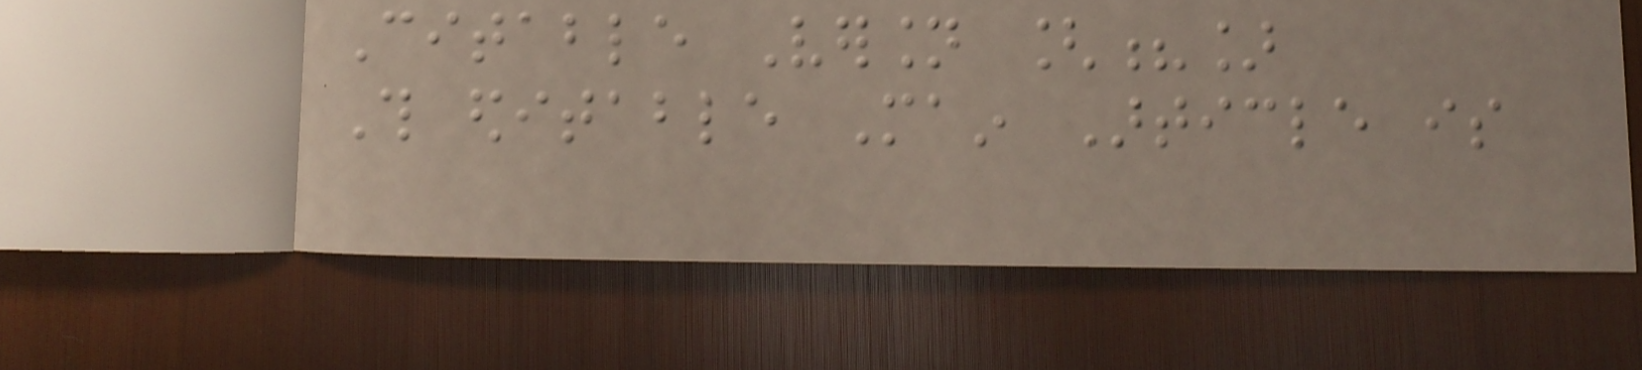Citable Version [?]
This editable Main Article is
